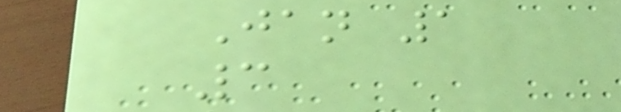Jan 1
3
